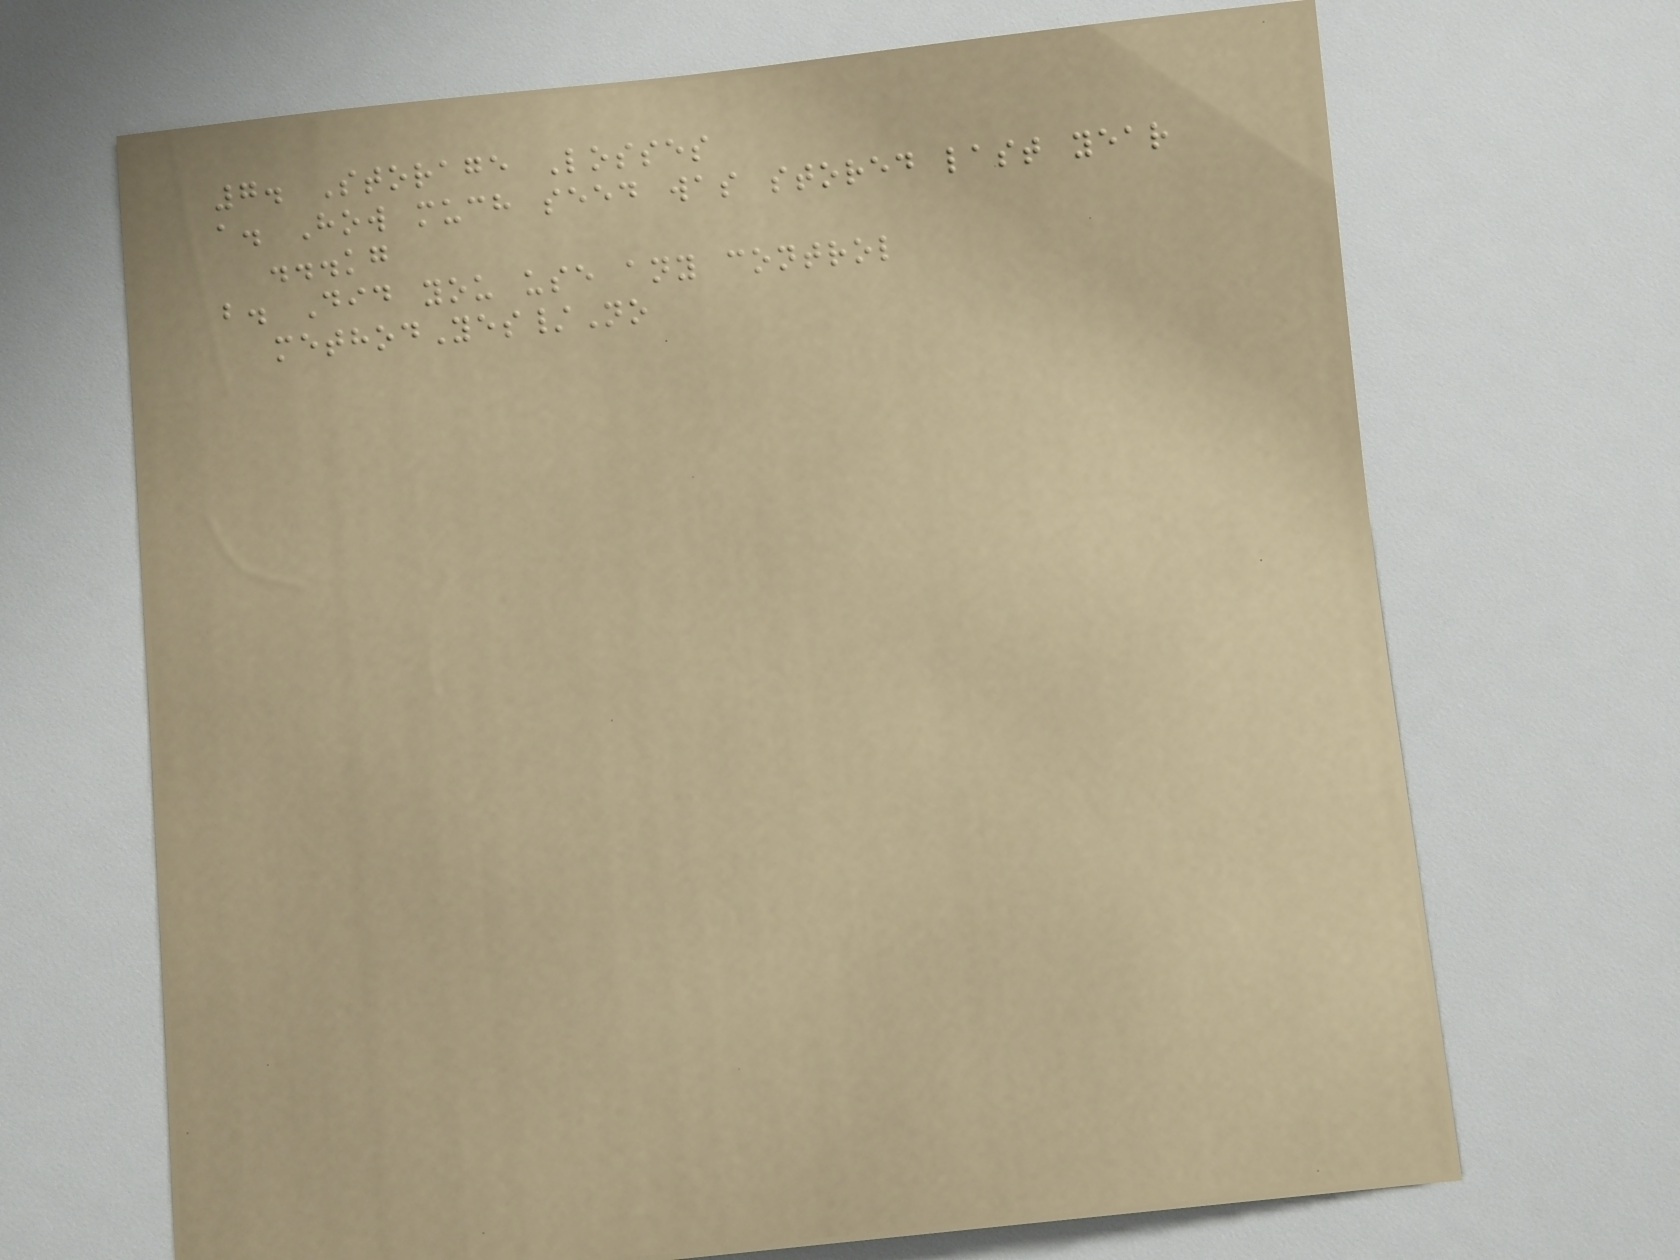7. Storage Losses
a. How much seed was stored last year
...kg
b. Did you use any control
methodYes/No
